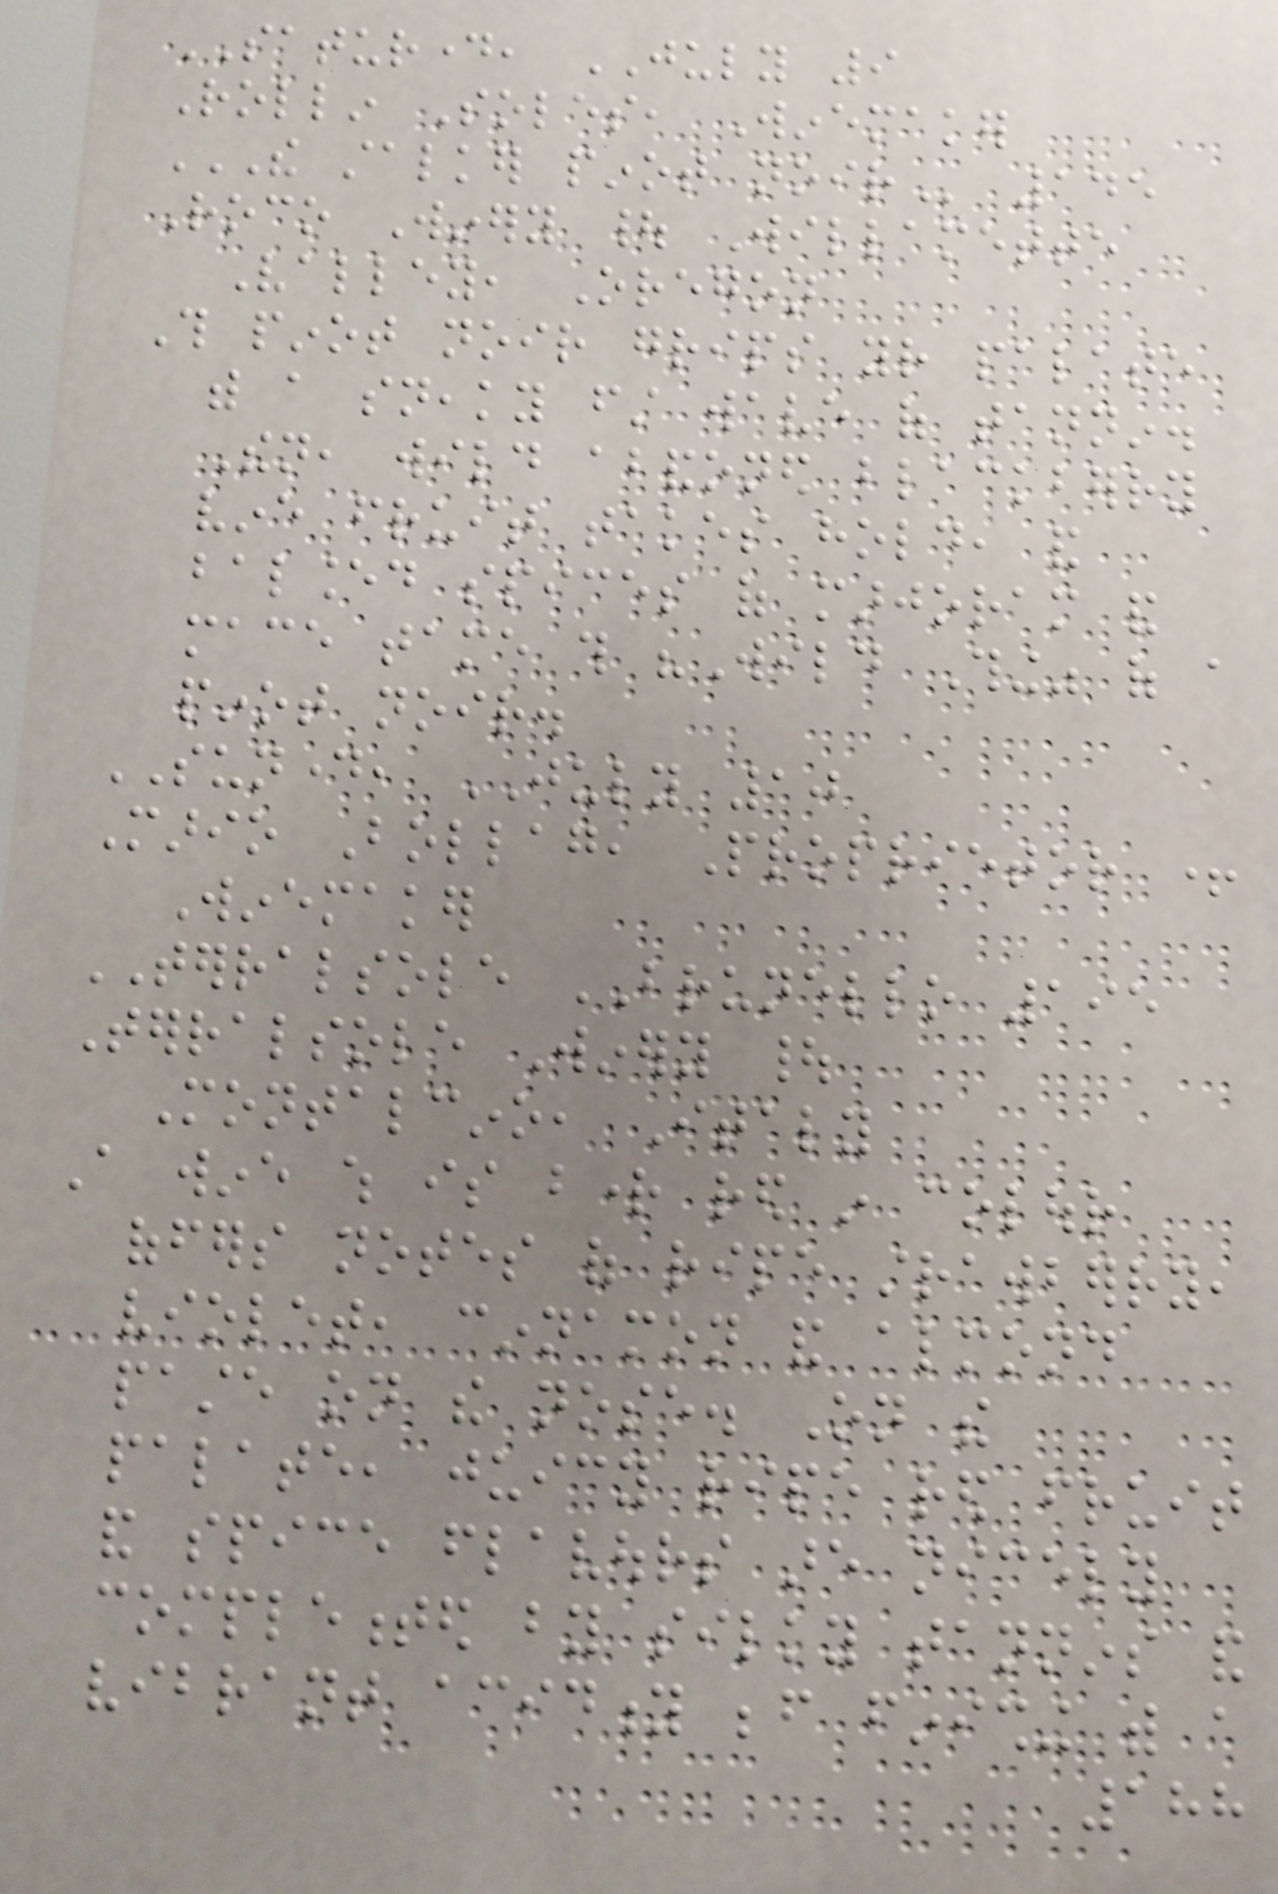SATURDAY, JULY 9
Rollin Soles, Winemaker
THE STALKER PINOT NOIR 145
Roco Winery | Willamette
Valley, Oregon
This pinot noir grips your palate
with a sneaky first wave of tannin.
Then, wild abandoned blackberry
vine fruit takes hold, and
balanced spices of marjoram and
mace tame this "Wild Thing" of a
pinot noir.
SUNDAY, JULY 10
Mario Bollag, Proprietor +
Winemaker
TERRALSOLE BRUNELLO 195
Terralsole Winery |
Montalcino, Italy
A wine which is bright red in colour
offers notes of ripe strawberry,
violet, cinnamon and almond
paste on the nose. On the
palate, juicy ripe red fruit
and spice flavours are nicely
complemented by silky tannins and
vibrant acidity before finishing with a
188
